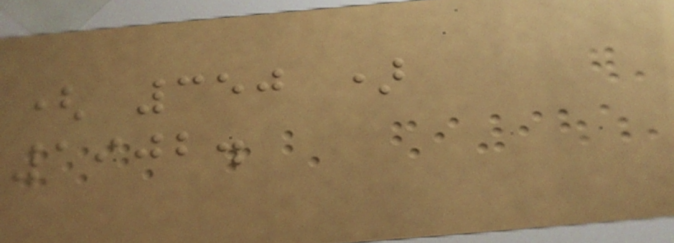( 350 )
1902.
